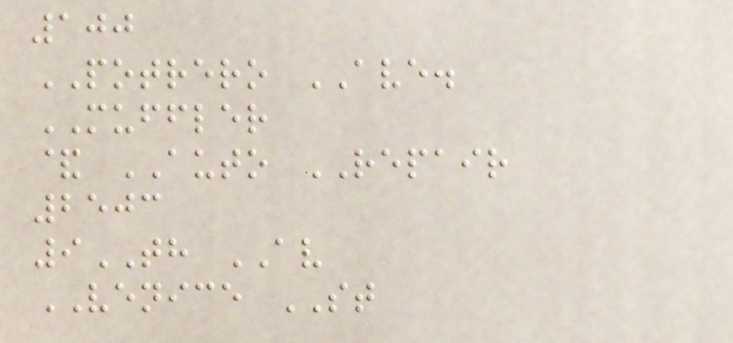100
POTRERO AVE.
MUFFLER
& AUTO REPAIR
2503
9TH AV
VENICE ST
